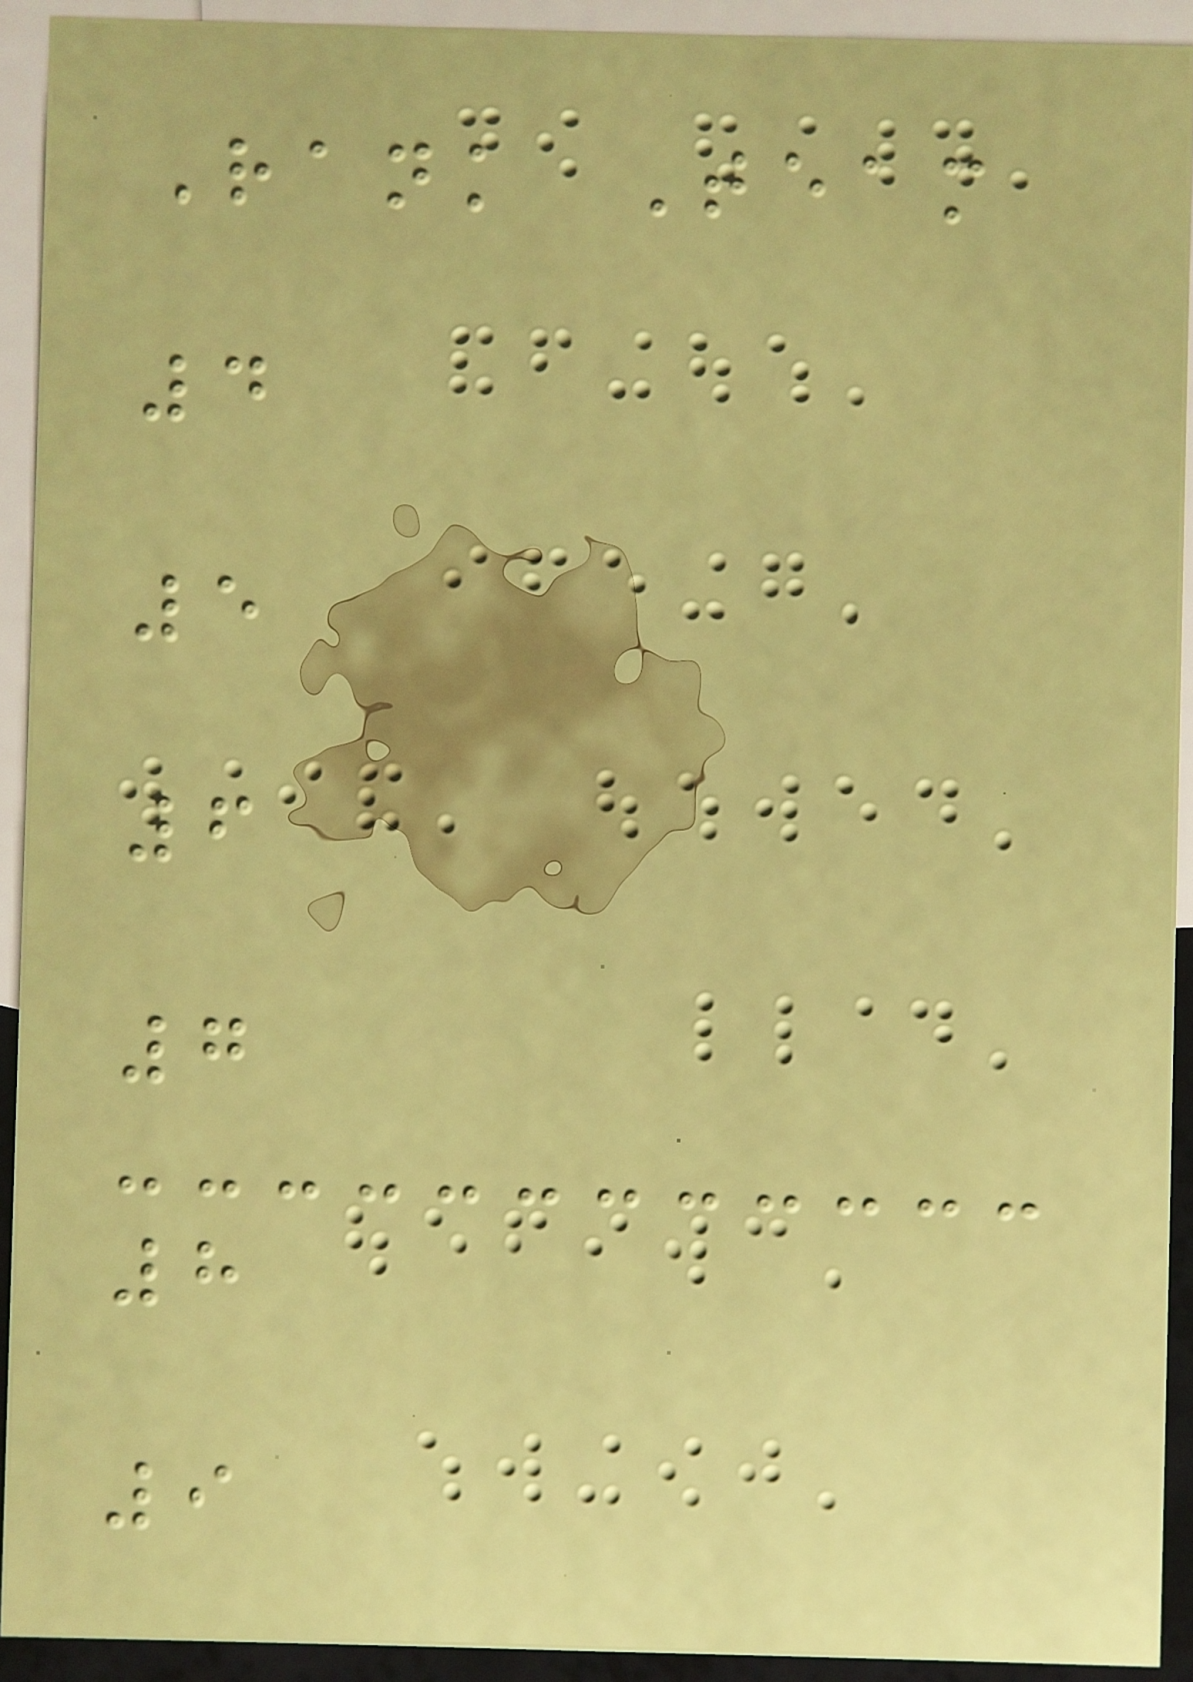Rank Team
4
5
6
7
8
9
